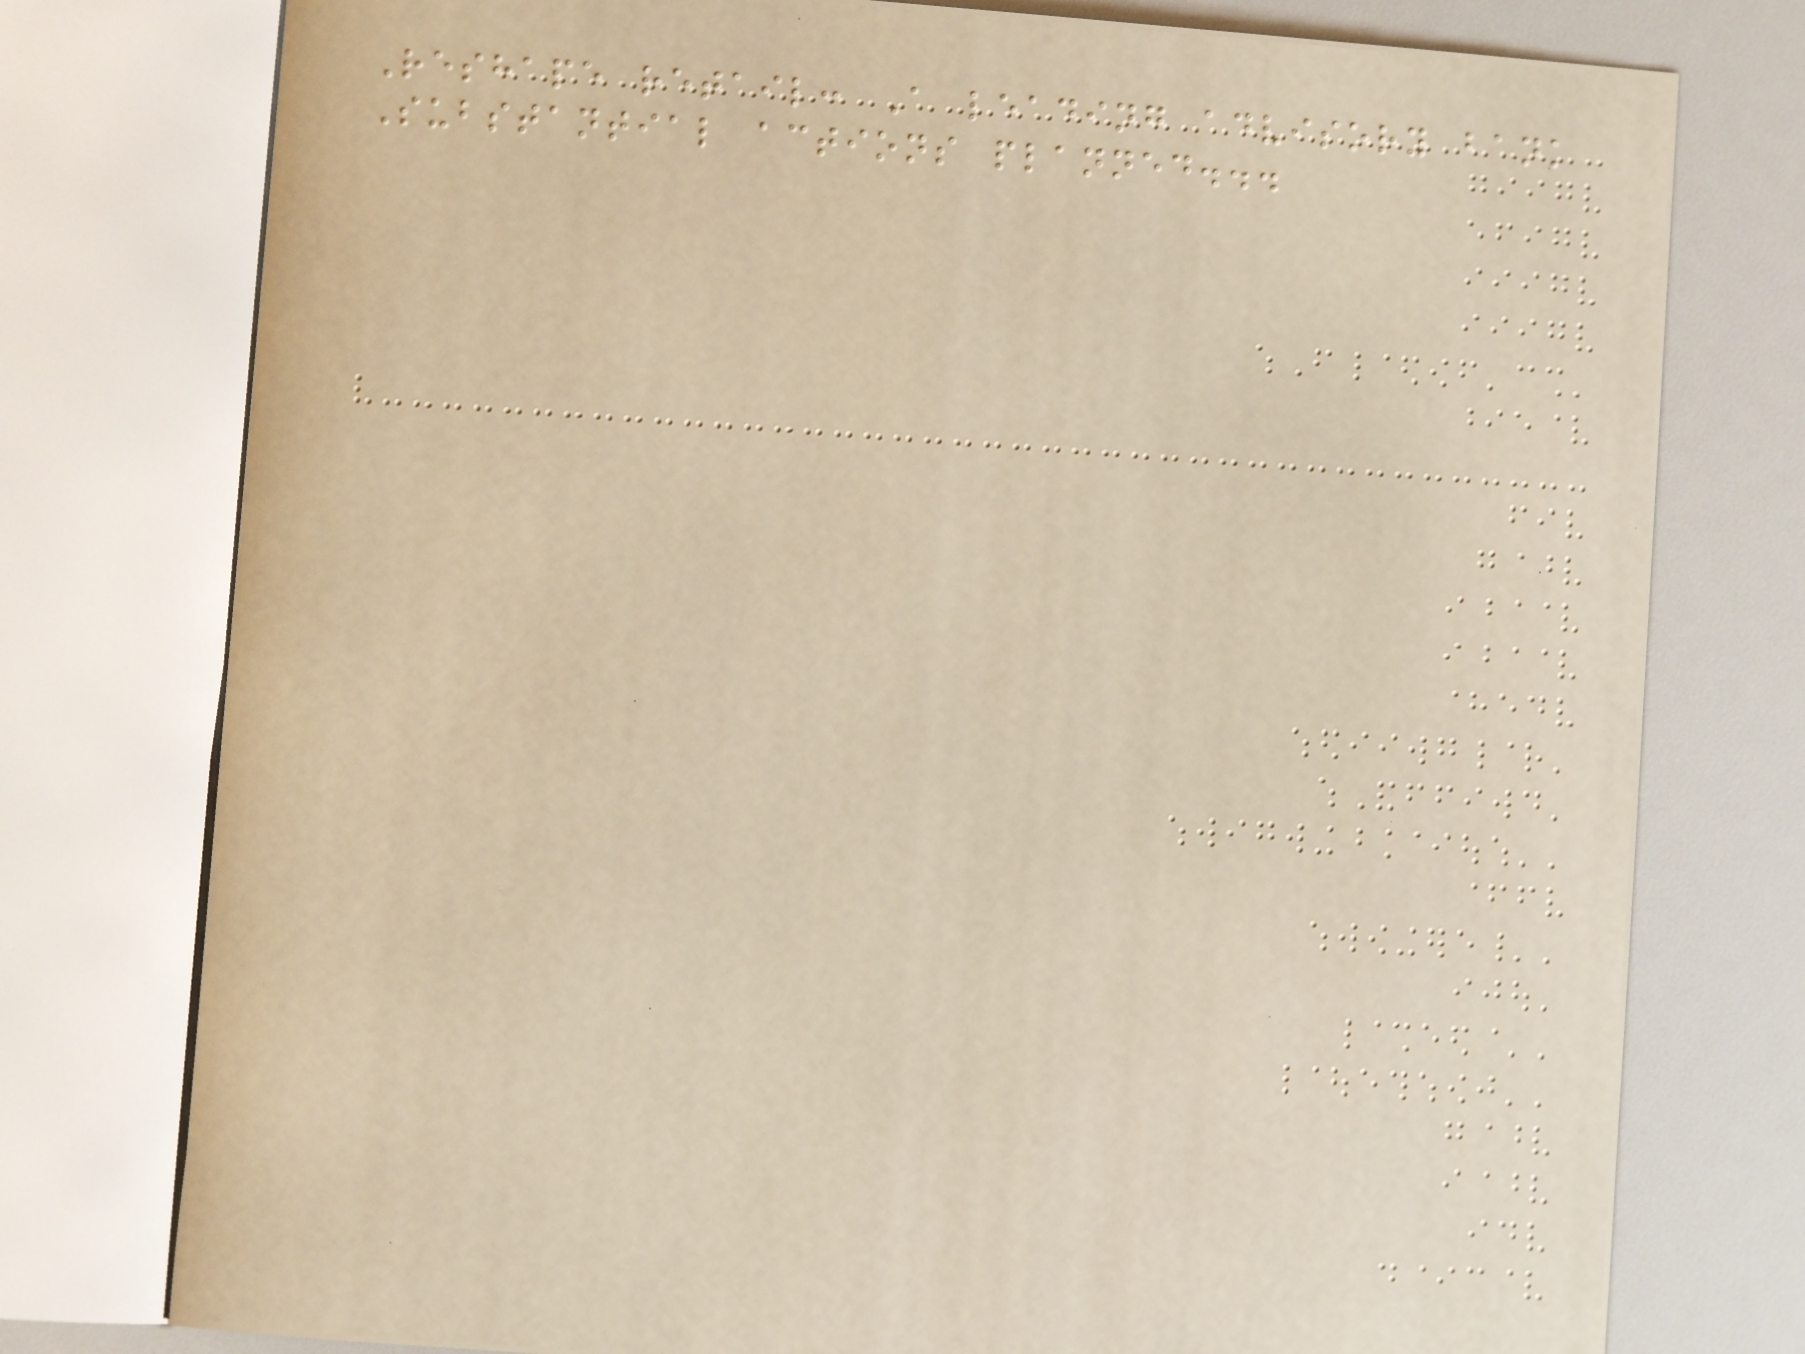Reshape retail: A leading advisory bank
Substantial actions planned...
